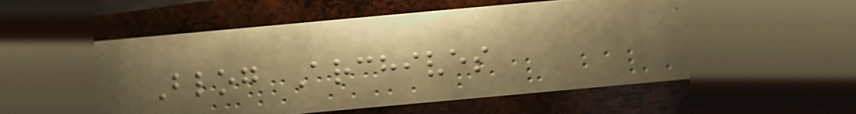Blog Archives
